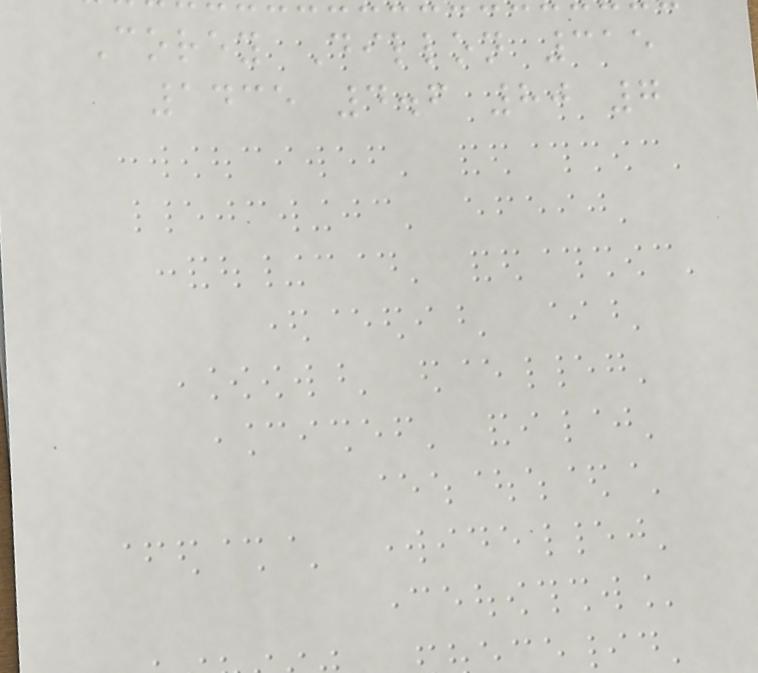Corey Dillon 315
1435 4.6 80 7
